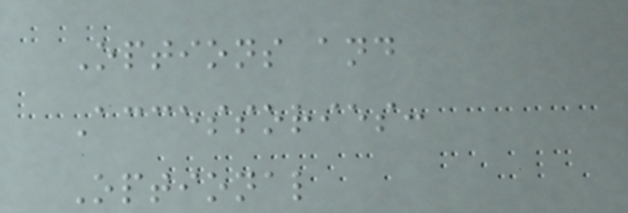Options and
Accessories:
Optional
